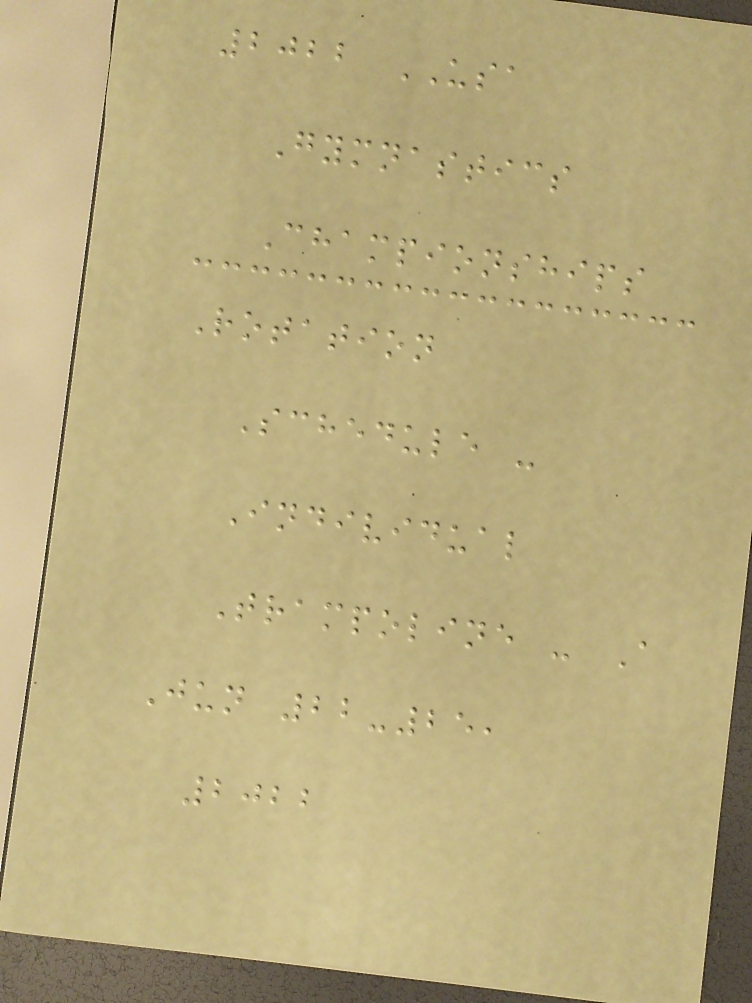2022 USA
Gymnastics
Championships
Rotation
Schedule -
Individual
Trampoline - A
Jun 22-25,
2022
